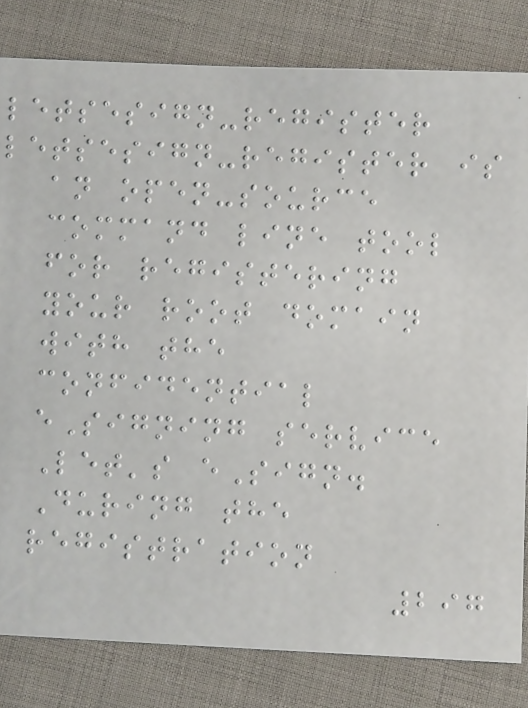letsesign-register
letsesign-register is
an open-source
command line tool
for registering
your root domain
with the
confidential
eSigning service
Let's eSign.
During the
registration
297
